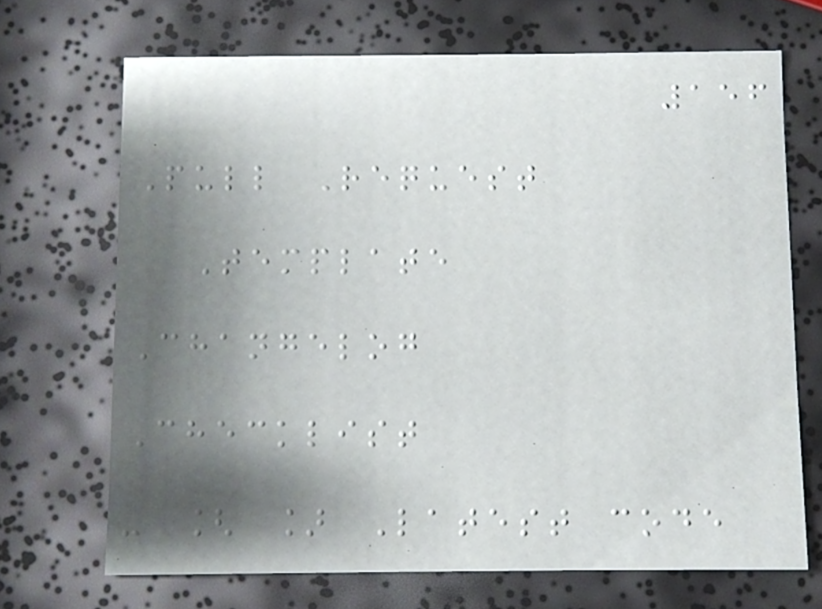156
Pull Request
Template
Changelog
Checklist
- [ ] Latest code
